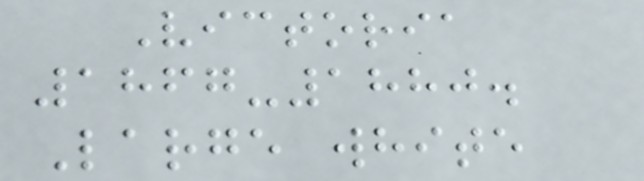Victoria
1867-1880.
Large white
